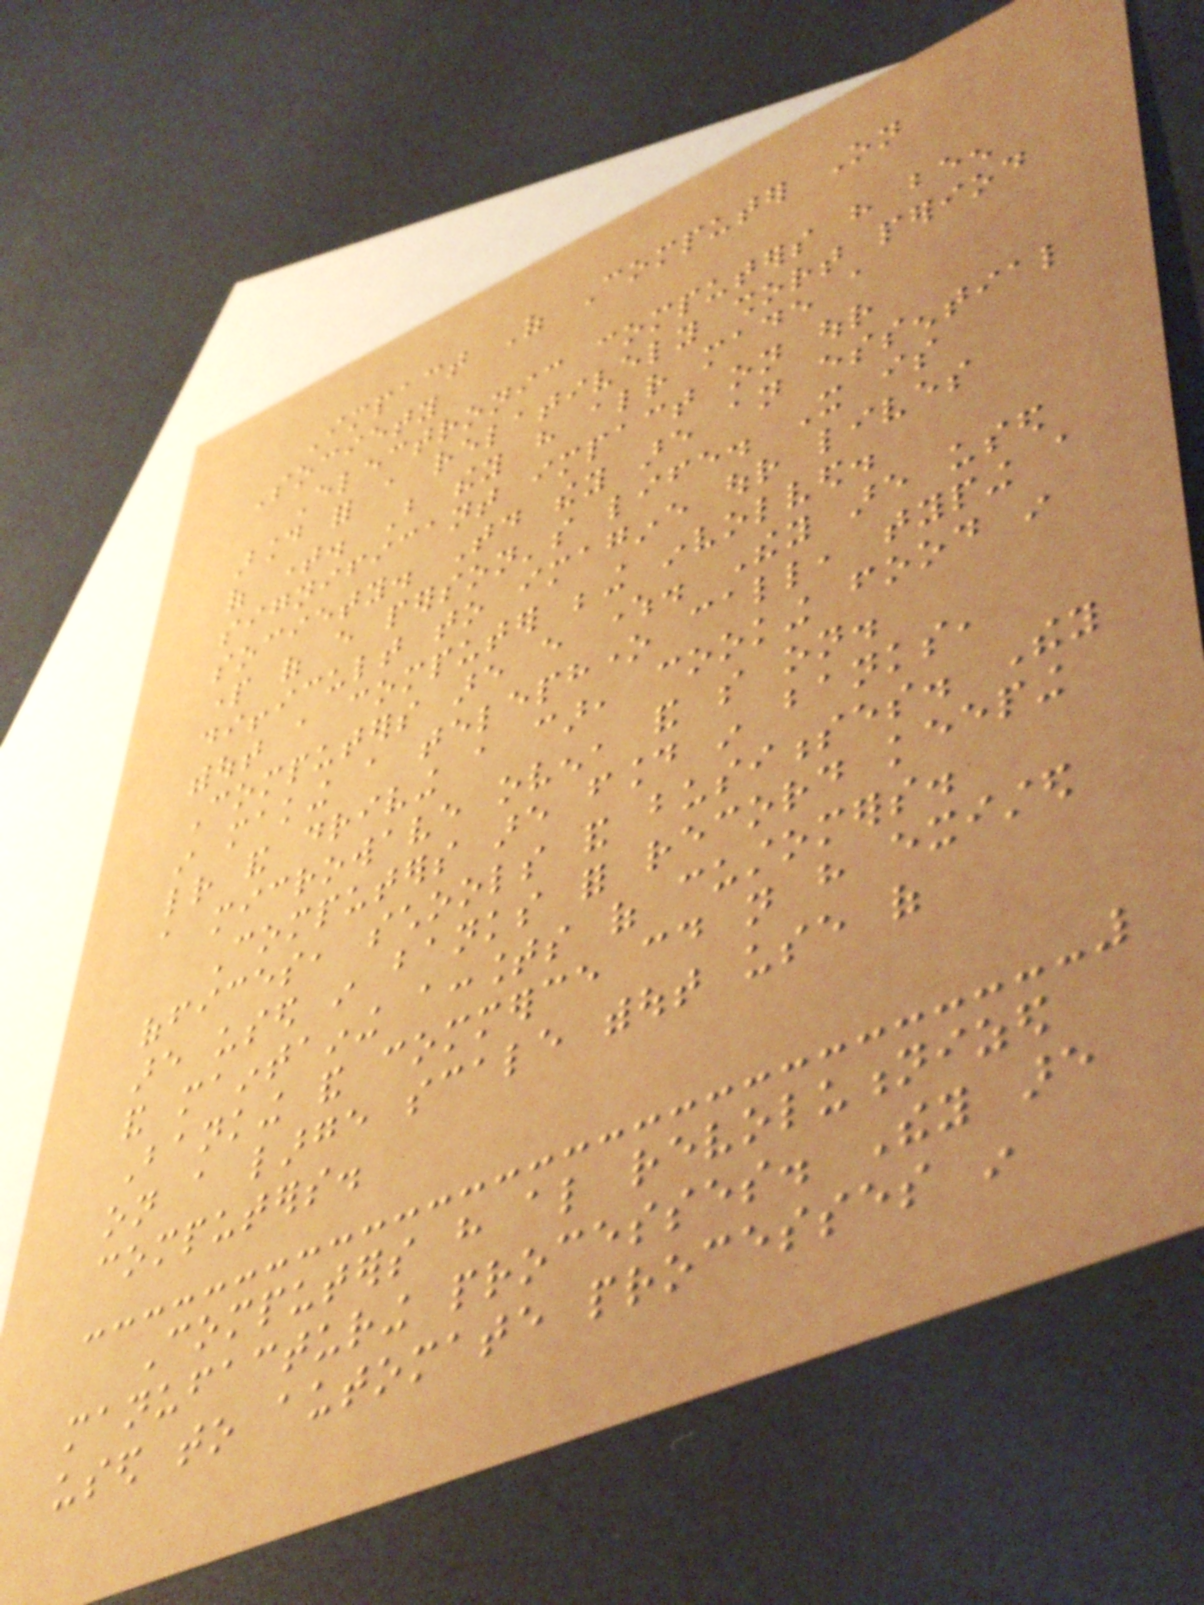Impact Of Computer On
Society
Electronic computers have been
around for a relatively short period
of time. But they have already made a
significant impact on our
society. Today they are an essential
part of every person's life. It is
difficult to imagine our lives
without a computer being involved.
Computers are every where. They are used
in making a telephone call, typing a
letter and driving a car, cooking food in
a microwave oven, and so on.
Computers are found in banks,
offices, schools and businesses. They
are used in banks for record keeping
and maintaining accounts of customers.
Banking and commerce could not have existed
on a large scale without use of
computers.
Computers have also revolutionized
manufacturing processes. They are
used to automate processes in
